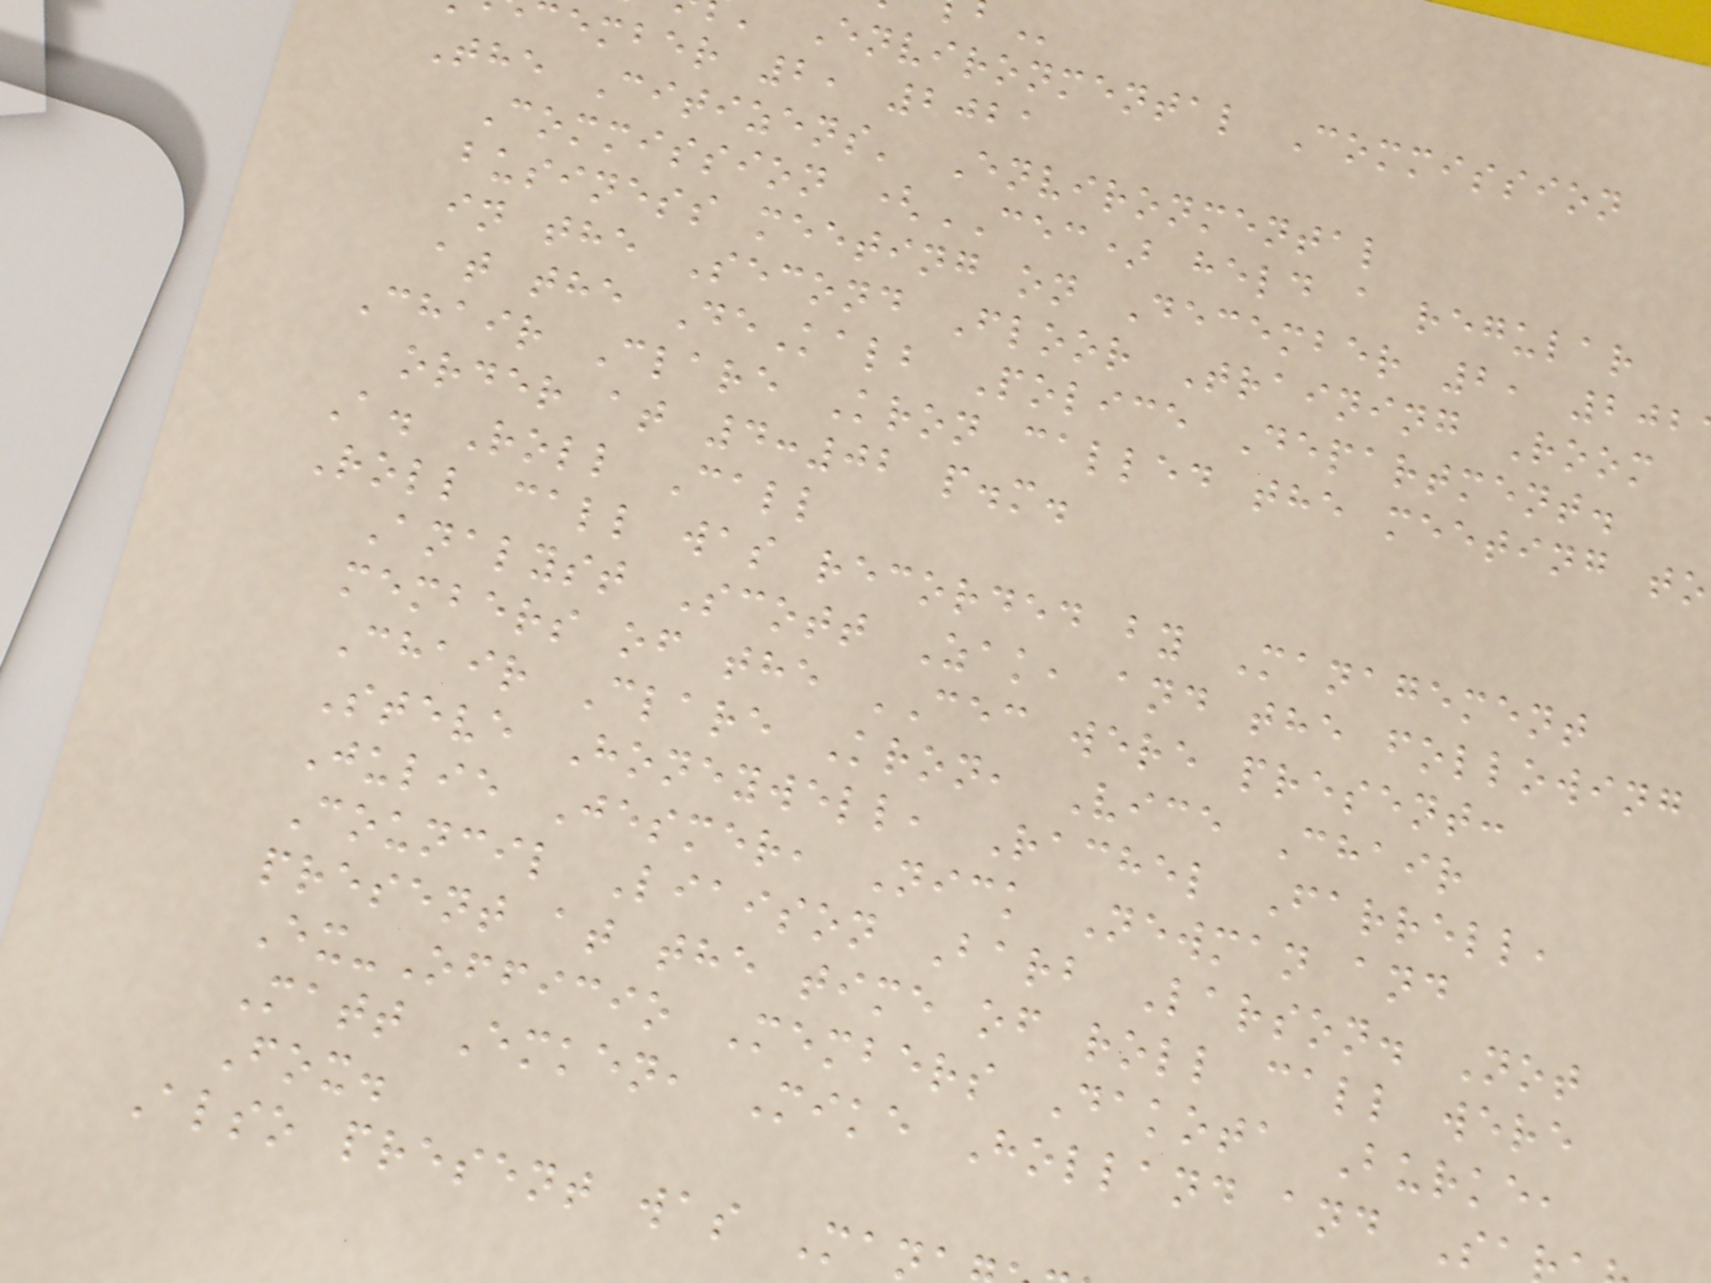Environmental Commission
ember 2, 2021
The Citizens' Environmental
Commission (CEC) held a regular
business meeting on December 2, 202
in the Second Floor Training Room
at the DeKalb Police Department.
Chair Clare Kron called the meeting to
order at 4:02 p.m.
A. Roll Call
Roll call was recorded by Management
Analyst Scott Zak, and the following
members of the CEC were present:
Chair Clare Kron, Vice Chair
Steve Honeywell, Rachel Farrell,
Julie Jesmer, Nick Newman and
Council Liaison Barb Larson. Not
present at the time of roll call were
Ex-Officio Members Dakota Burke,
Matt Emken, Mike Holland and Sa
Fox.
Also present was Man
